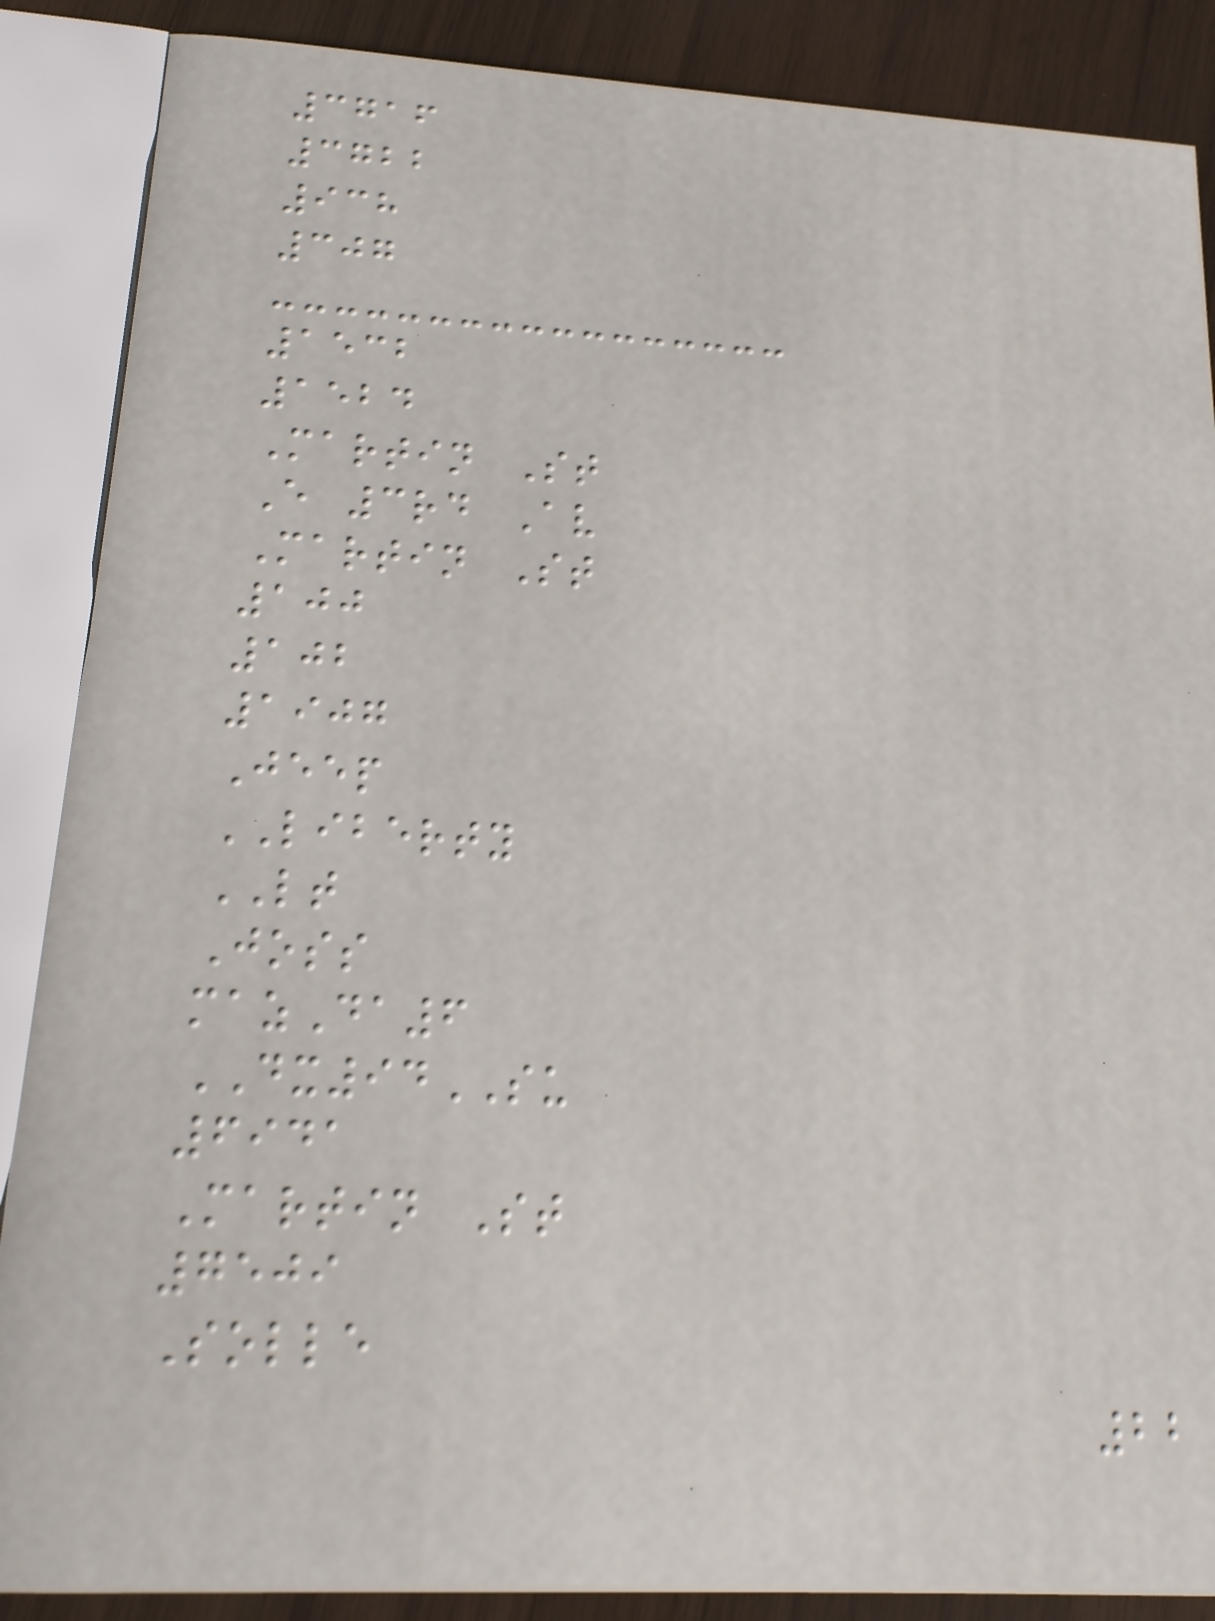3716
3722
938
307
1532
1524
Martin St
E 3rd Av
Martin St
100
102
1907
Jeep
LIBERTY
LT
Joss
mazDa6
DX94SU
6941
Martin St
7509
Solle
22
